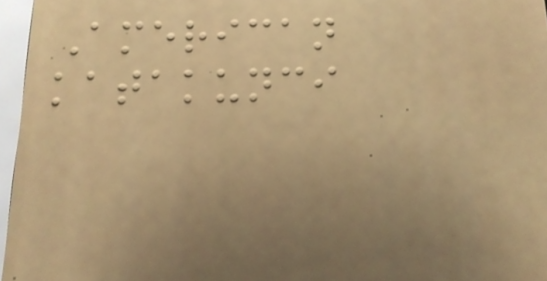American
katakunci
